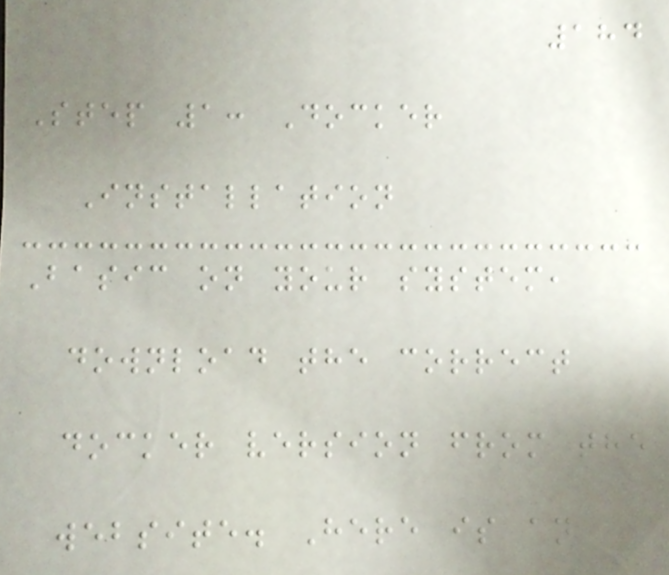184
Step 1: Docker
Installation
Basic on your system,
download the correct
docker version from the
website. Here is an
